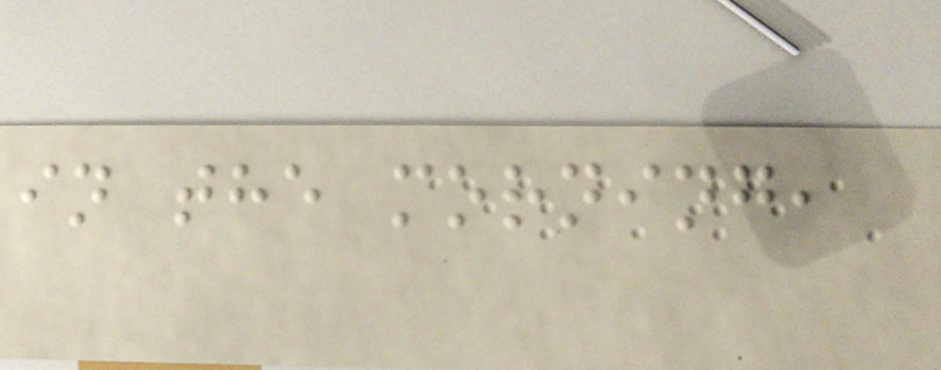in the morning,
